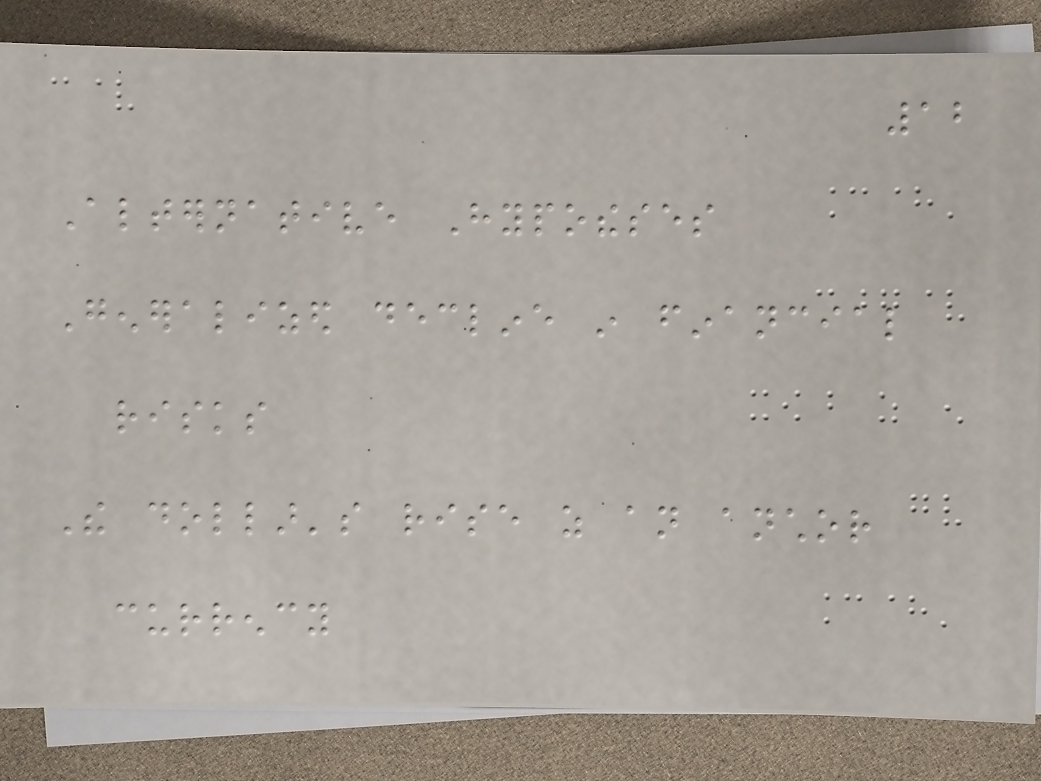12
Alternative Hypotheses
Generalized decline in financial
risks
The dollar's rise as an anchor
currency
